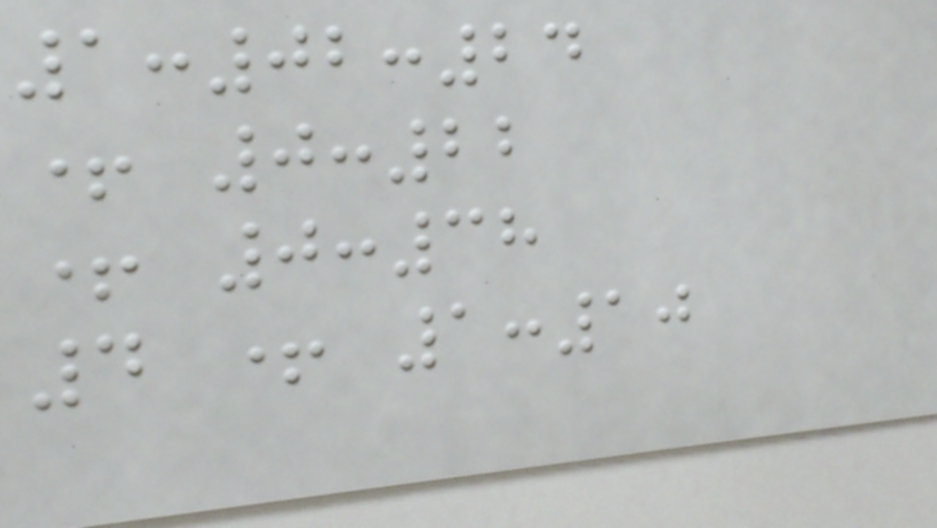1:02:24
+ 0:22
+ 0:38
4 + 1:10
